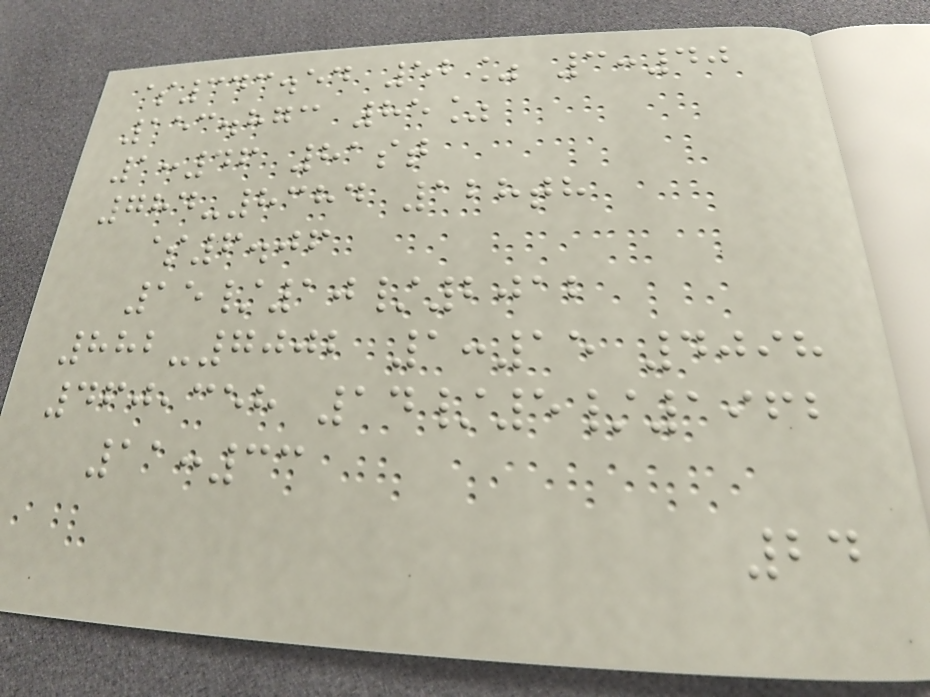$343.54 52% 3:40
153.873 85%
1:46 81st
784-8384 128th
$6.06
15/10/2012
882-7002 1:15 4098
460,358 14/5/1962
11:33
24
